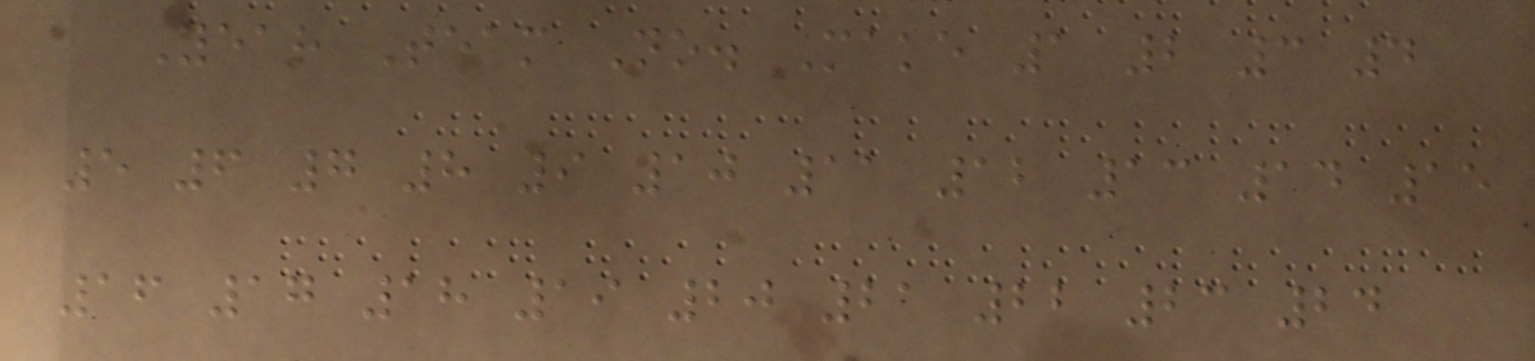Year Team No. Make 1 2 3 4
5 6 7 8 9 10 11 12 13 14 15
16 17 18 19 20 21 22 23 24
